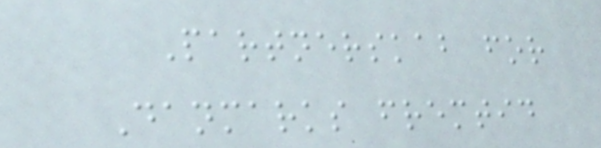Partnerskab for
Danmarks fremtid
